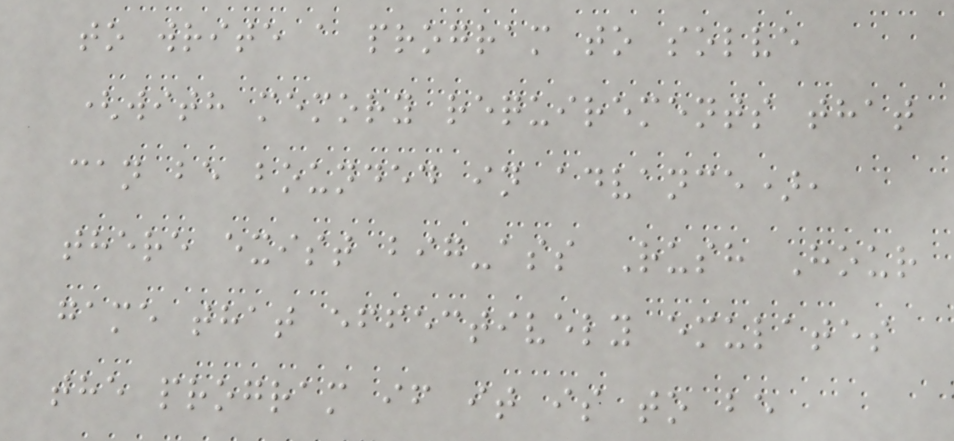to write a program to solve
(with memory requirements that
can be bounded in advance),
there exist big-ass Rush Hour
game that effectively emulates
the program if it is to be
